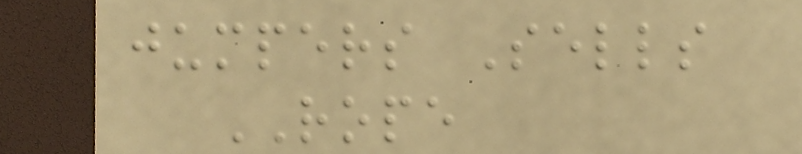jumpers Sells
ROPE
